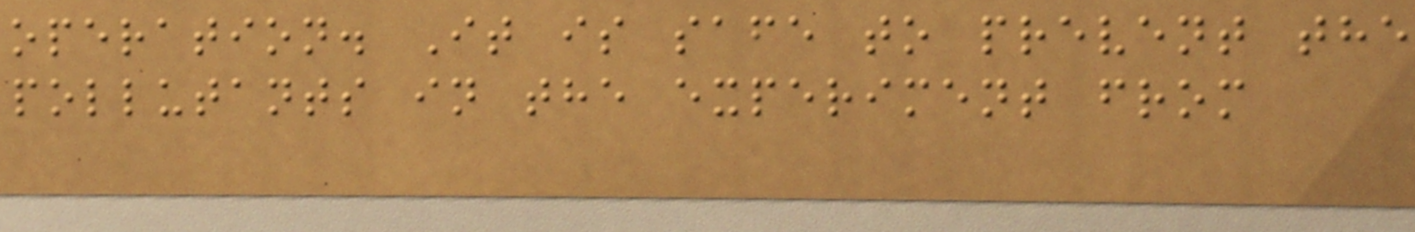operation. It is safe to prevent the
pollutants in the experiment from
